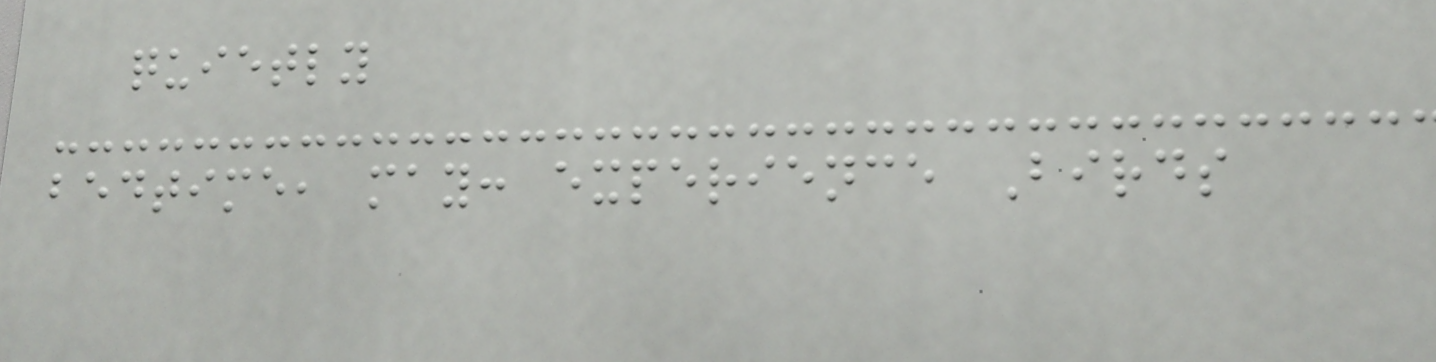quietly
bedtime, may: experience Birds
